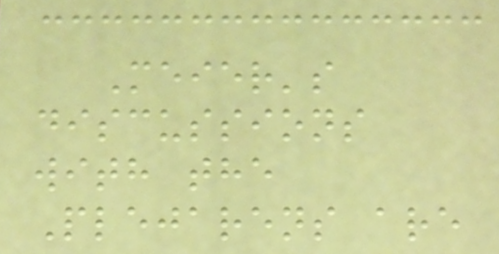Meier's
discussions
with the
Plejarens are
